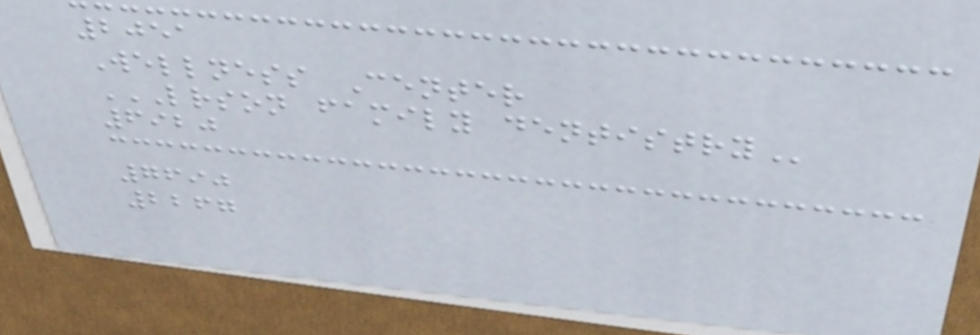2051
Wellness Center
LRSON FAMILY DENTISTRY
6920
7690
2267
